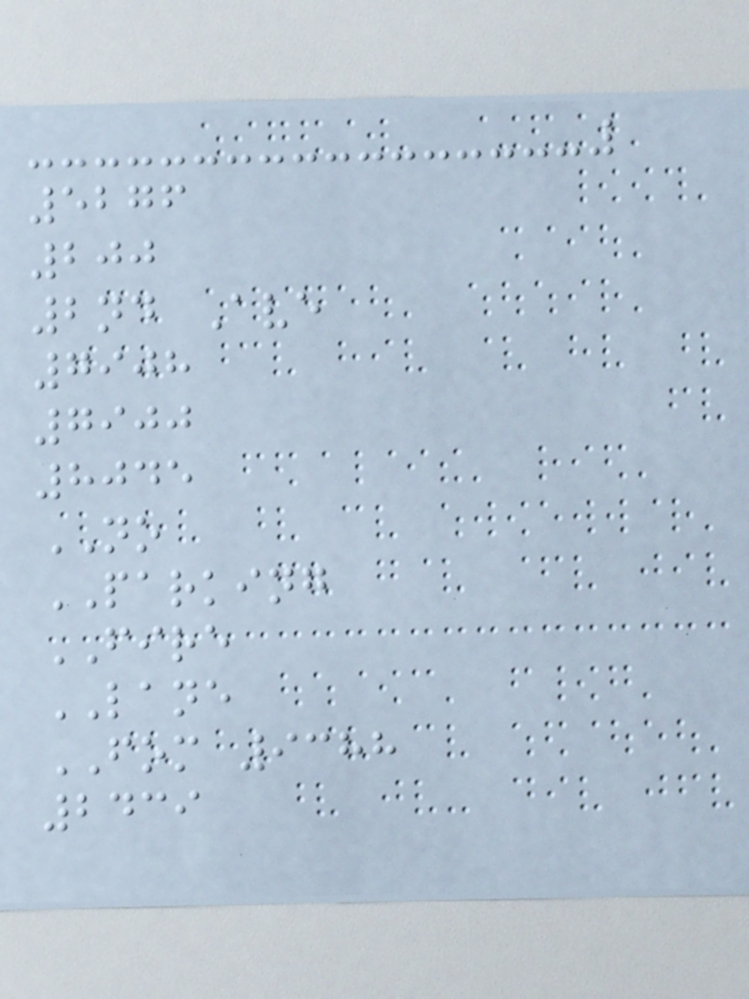5276
200
2nd Ave
7908
7900
8045
NO
PARKING
FIRE
LANE
FOM 9388
2439
